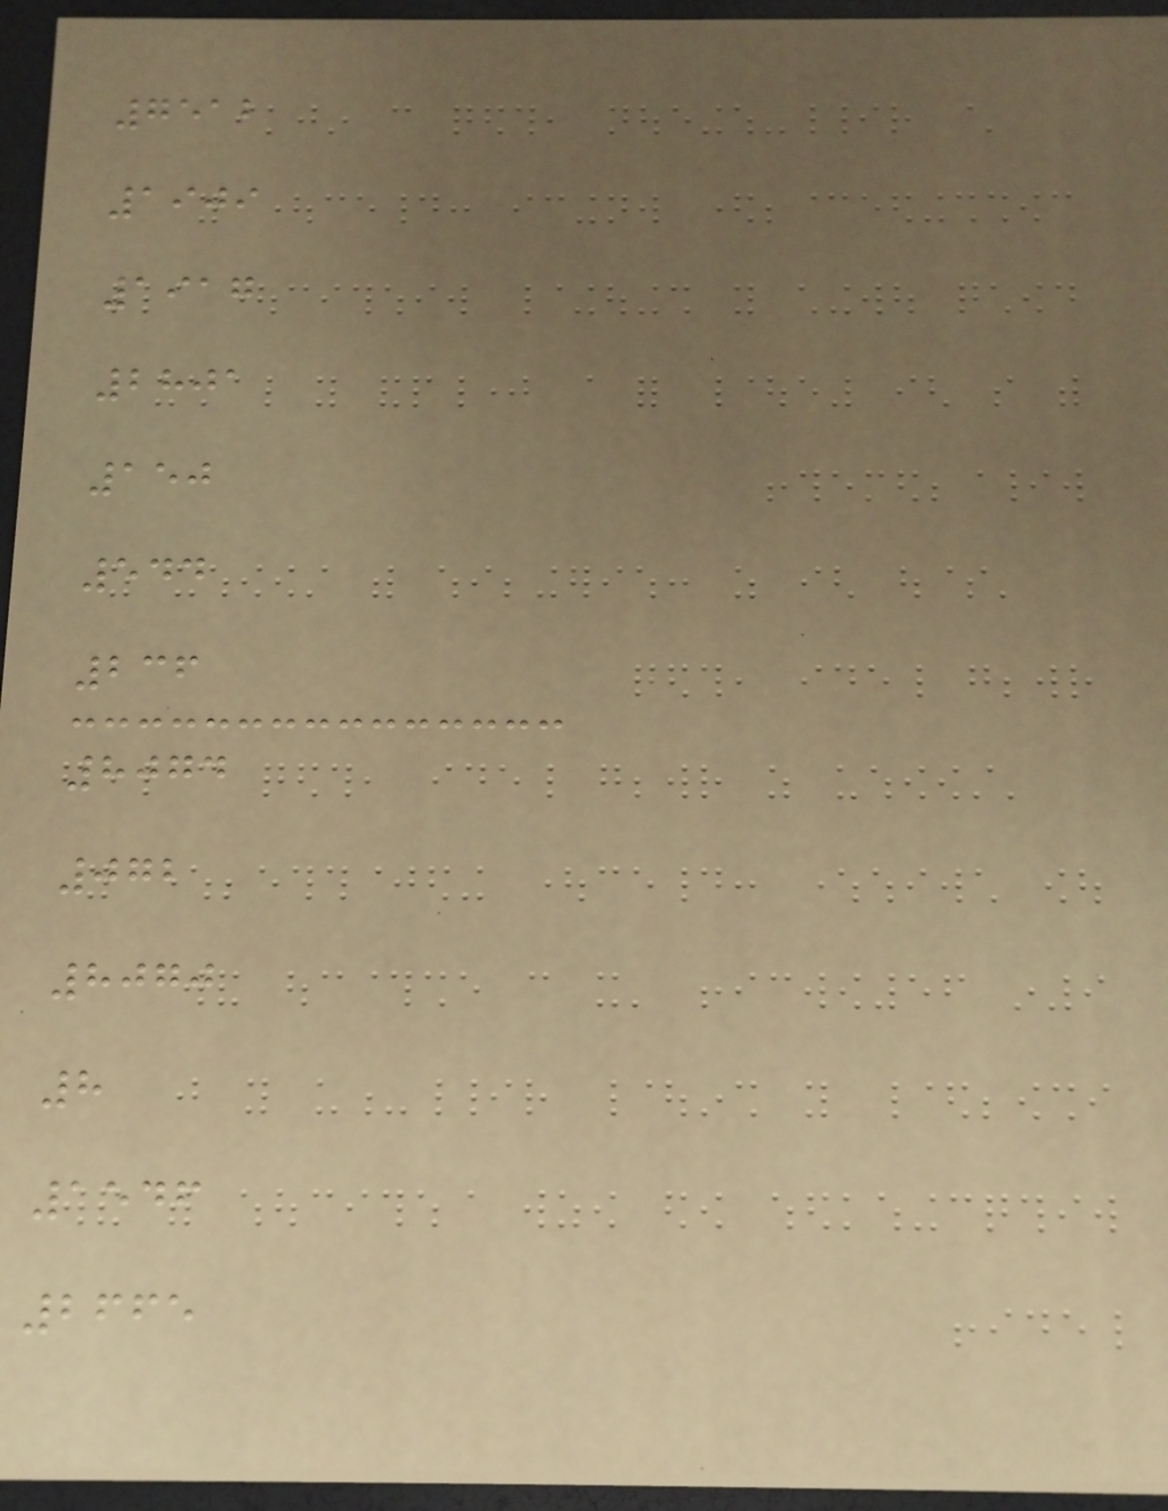7512
1909
1917
2801
150
544
236
8074
072
8070
8
1546
2665
